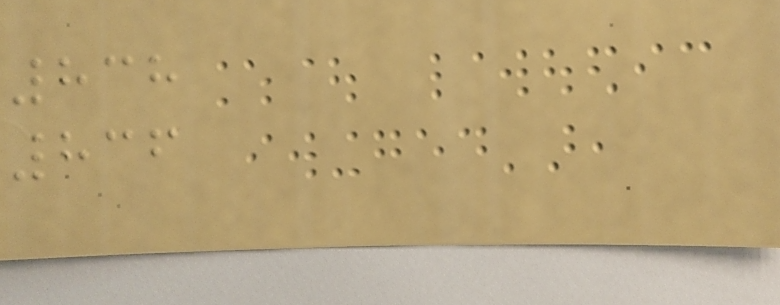838
836
